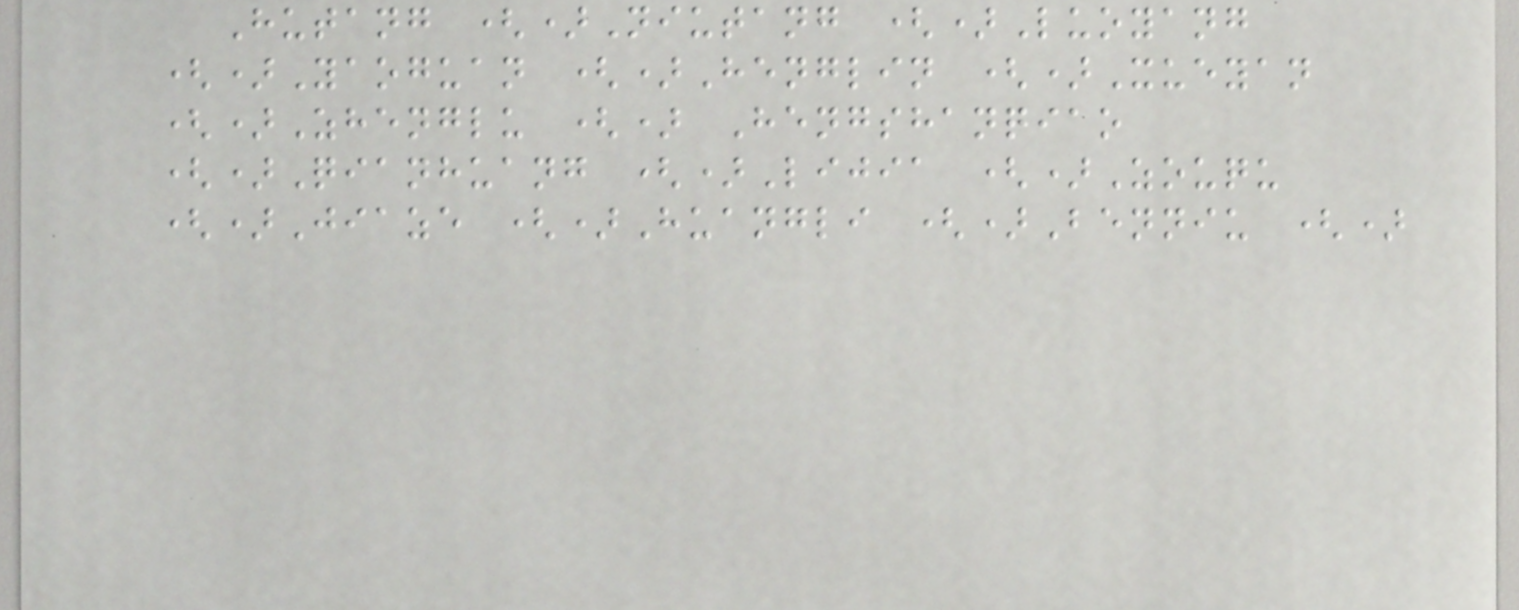Hutang ()Niutang ()Luoyang
()Yaoguan ()Henglin ()Xueyan
()Zhenglu () Hengshanqiao
()Qianhuang ()Lijia ()Zouqu
()Jiaze ()Huangli ()Benniu ()
